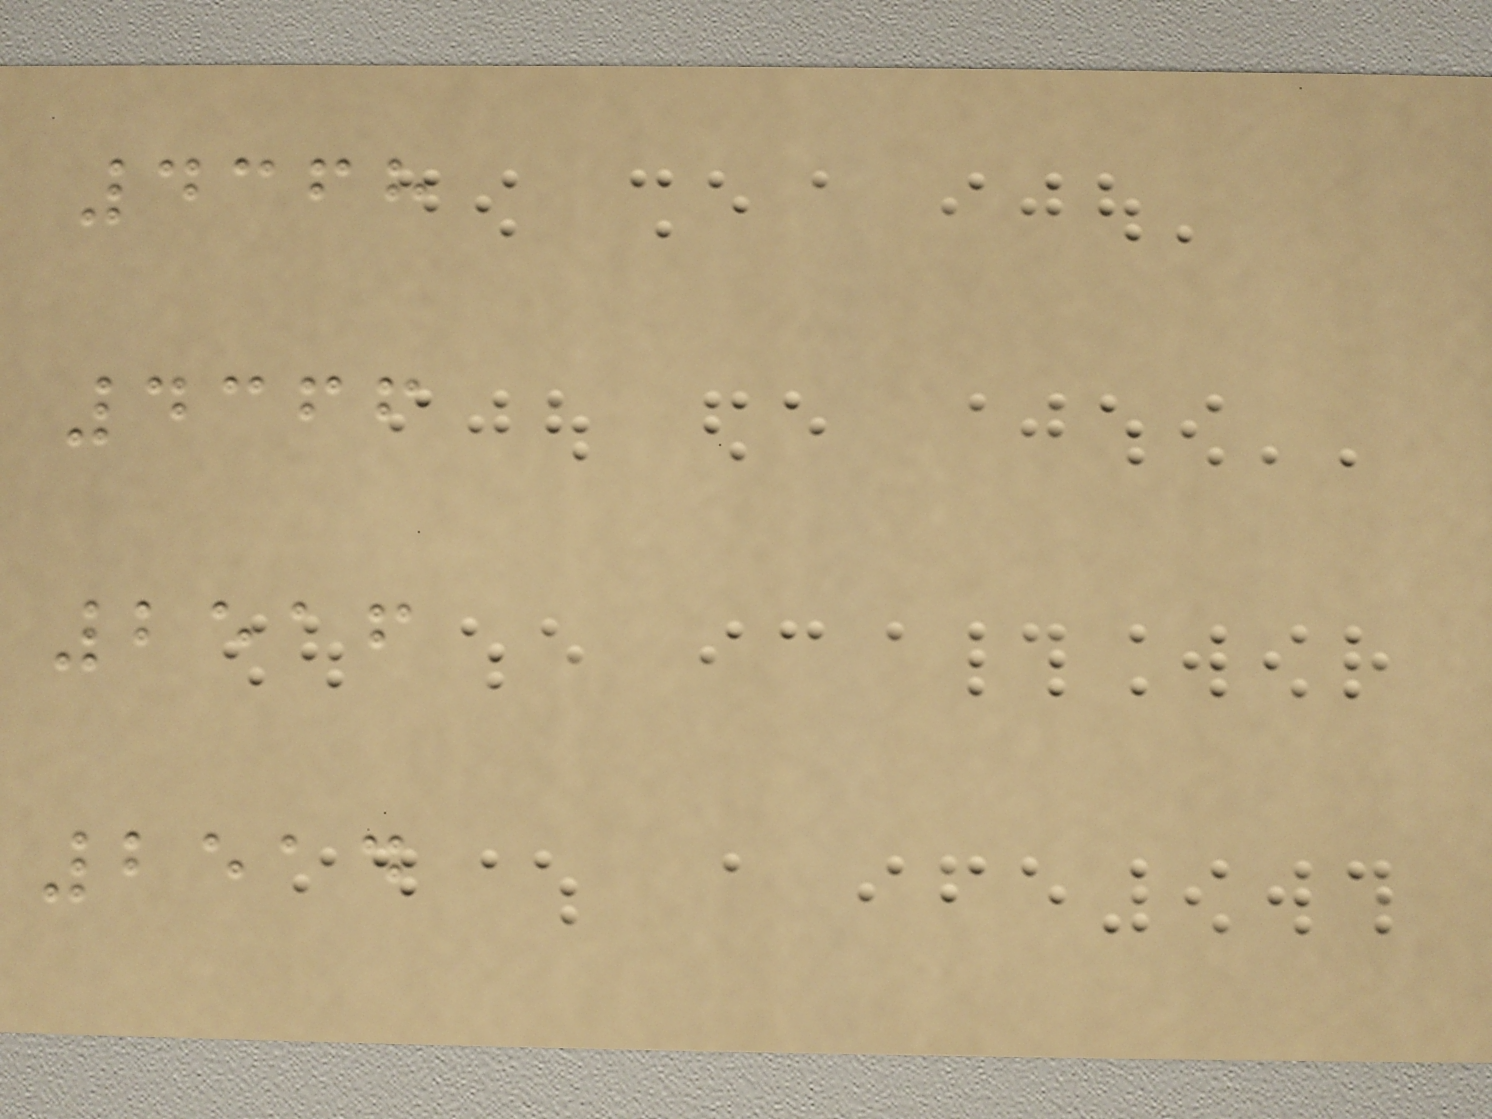4368
4366
2516
2514
